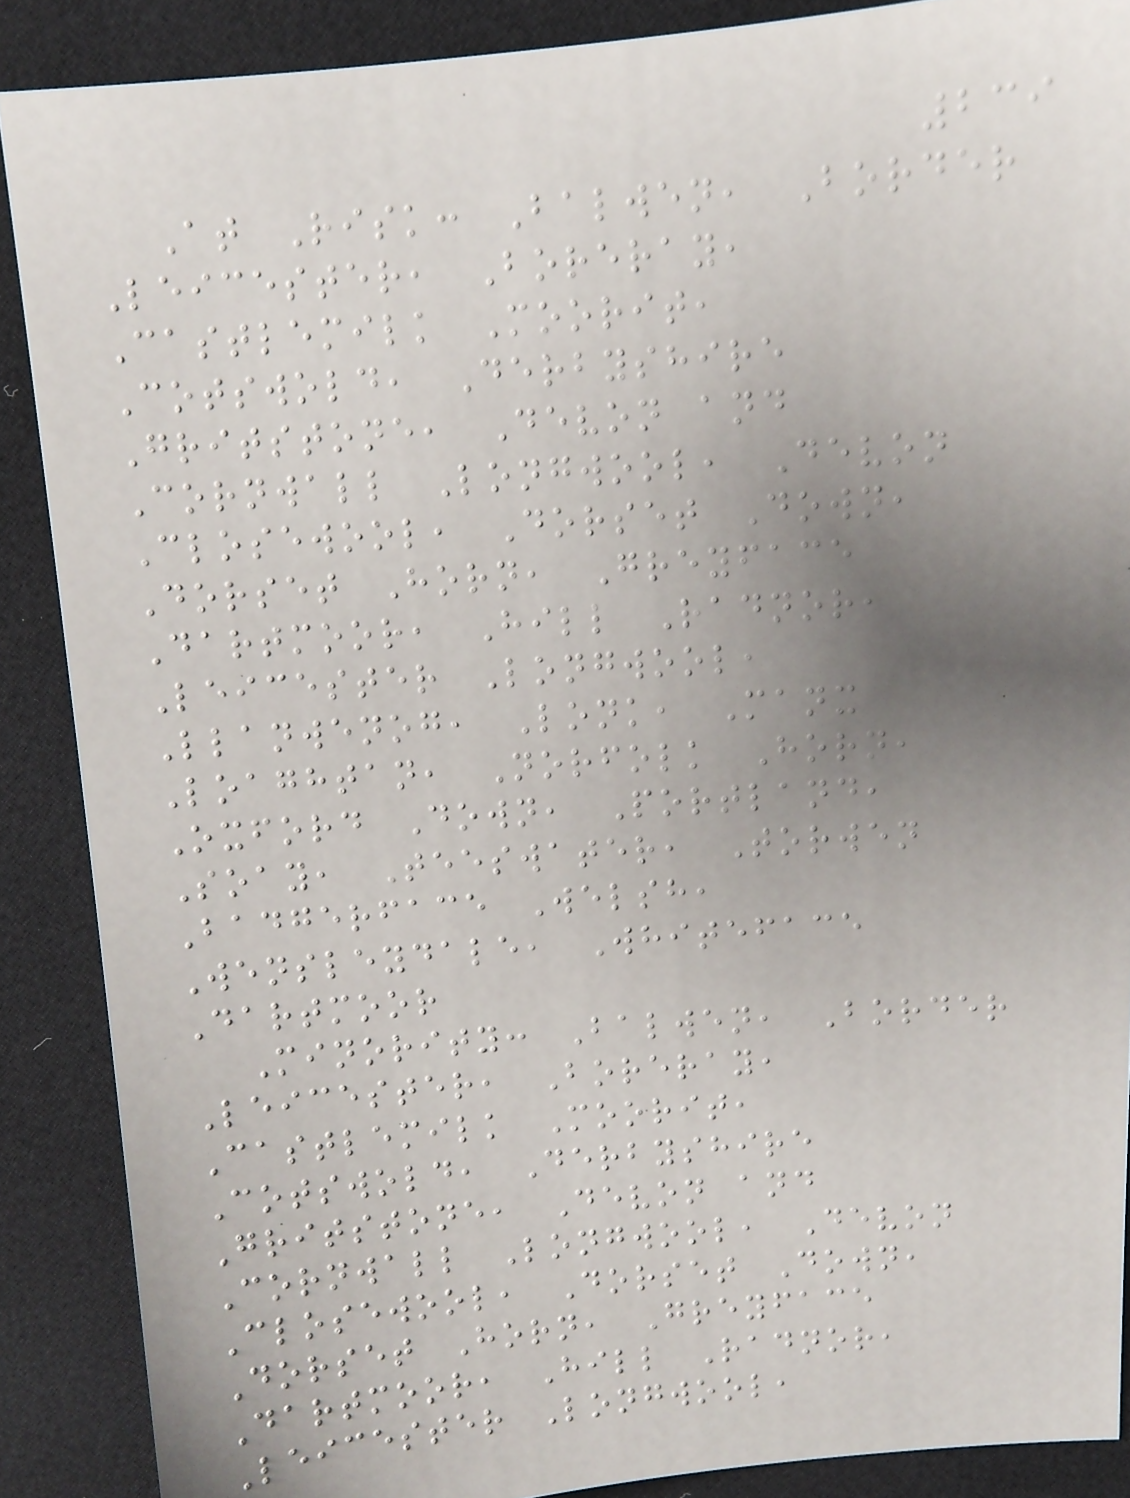239
At Risk: Balwen, Border
Leicester, Boreray,
Castlemilk Moorit,
Cotswold, Derbyshire
Gritstone, Devon and
Cornwall Longwool, Devon
Closewool, Dorset Down,
Dorset Horn, Greyface
Dartmoor, Hill Radnor,
Leicester Longwool,
Llanwenog, Lonk, Manx
Loaghtan, Norfolk Horn,
Oxford Down, Portland,
Soay, Teeswater, Torwen
Badgerface Welsh,
Wensleydale, Whiteface
Dartmoor
Minority: Balwen, Border
Leicester, Boreray,
Castlemilk Moorit,
Cotswold, Derbyshire
Gritstone, Devon and
Cornwall Longwool, Devon
Closewool, Dorset Down,
Dorset Horn, Greyface
Dartmoor, Hill Radnor,
Leicester Longwool,
